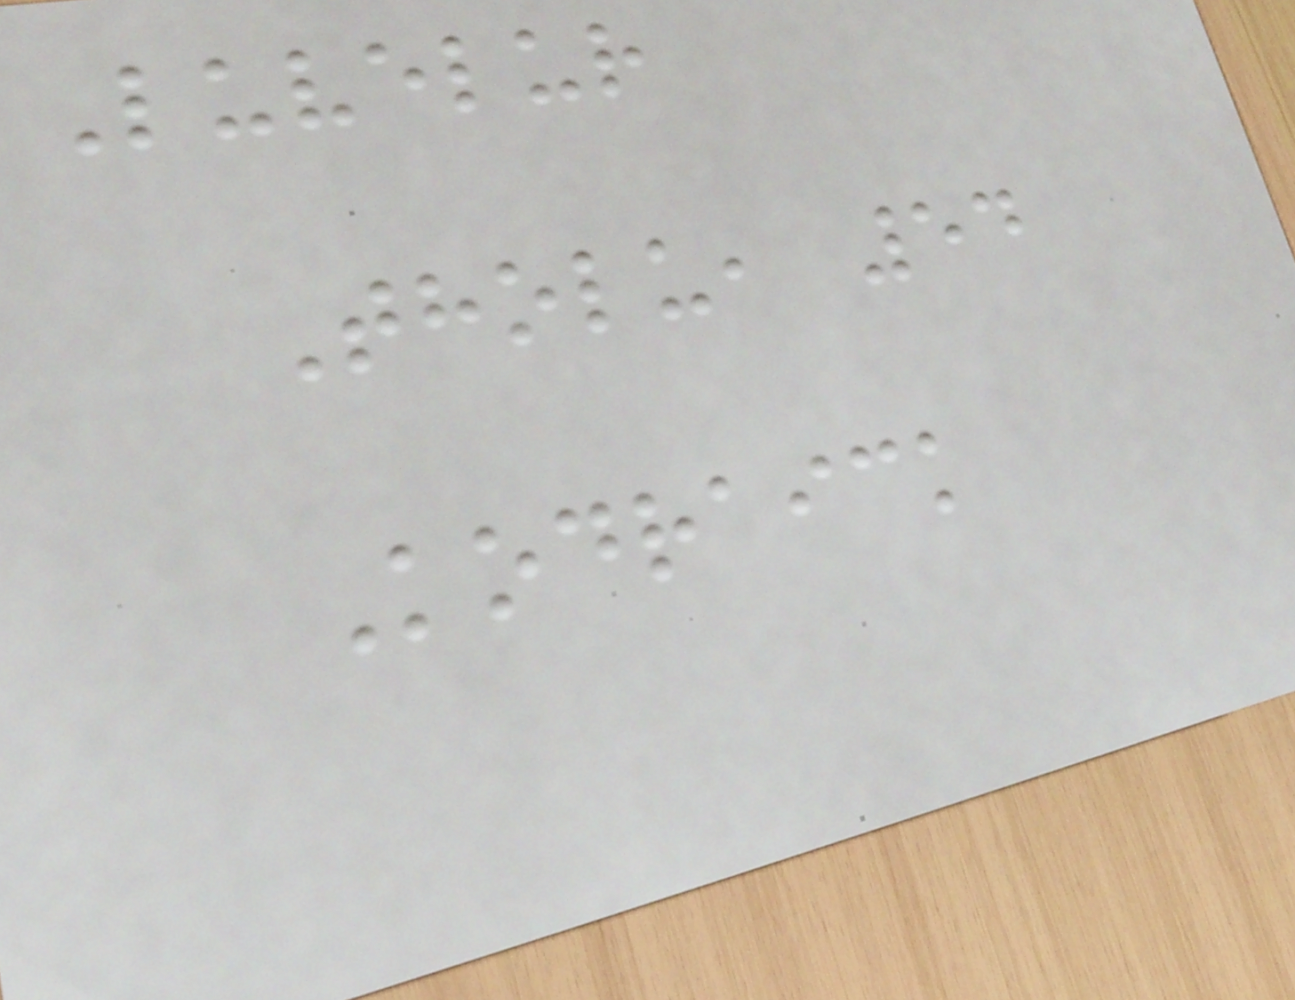Luvelur
Tholu, 54
Kodraick
